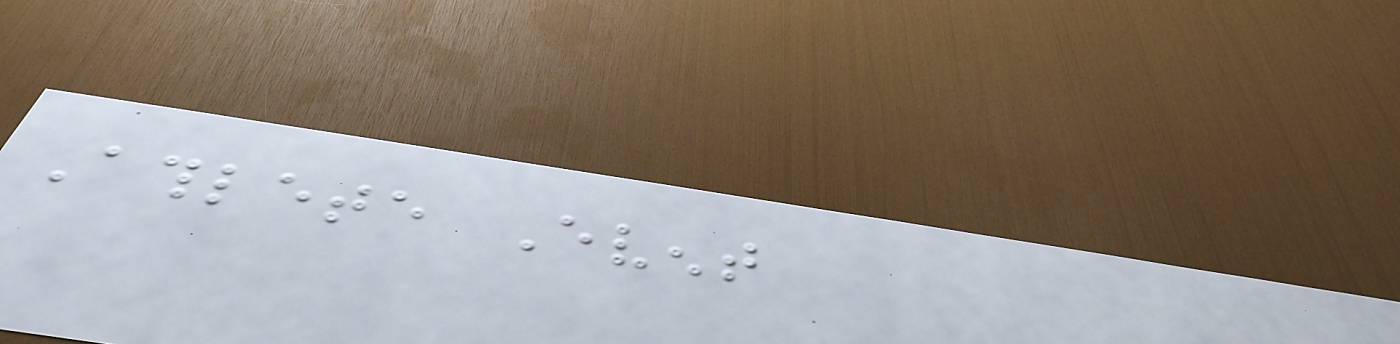Athlete Event
